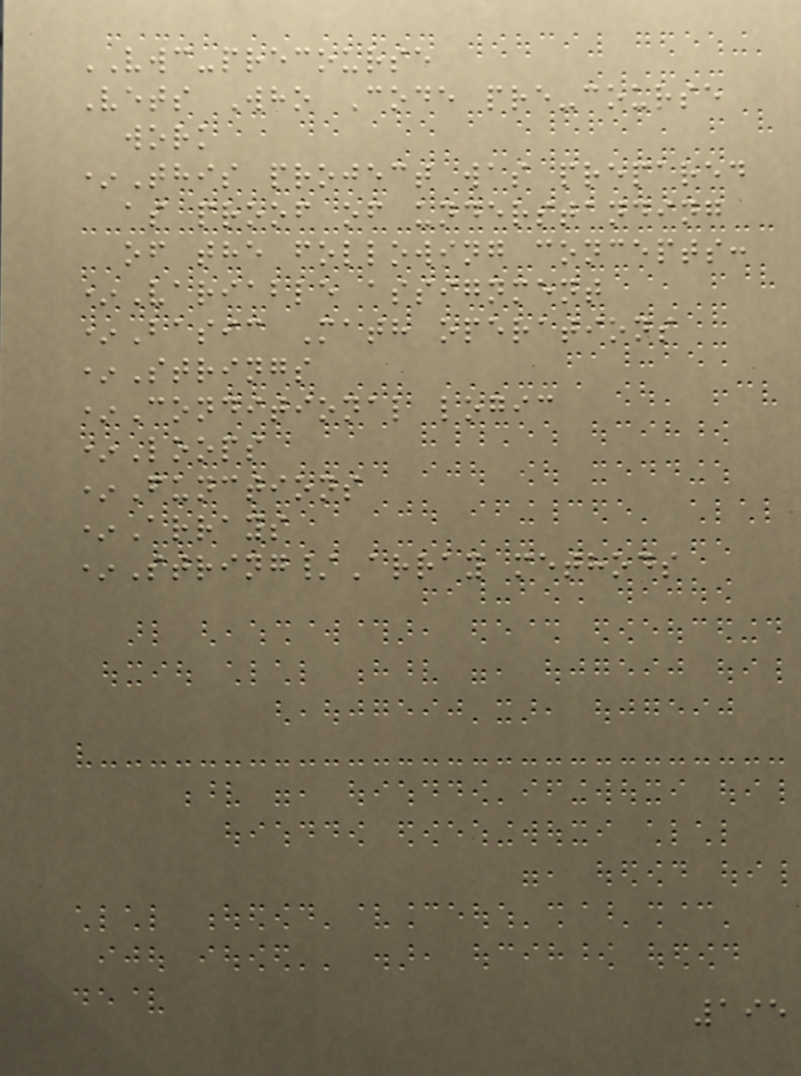VWC-precourse
Vets Who Code pre-course
work
*This project was prepared
as proof of understanding
of the following concepts:
*Variable assignment
*Basic Math operations
*Strings
*Conditional logic
*Loops
*Functions
*Arrays
*String/Array methods
195
